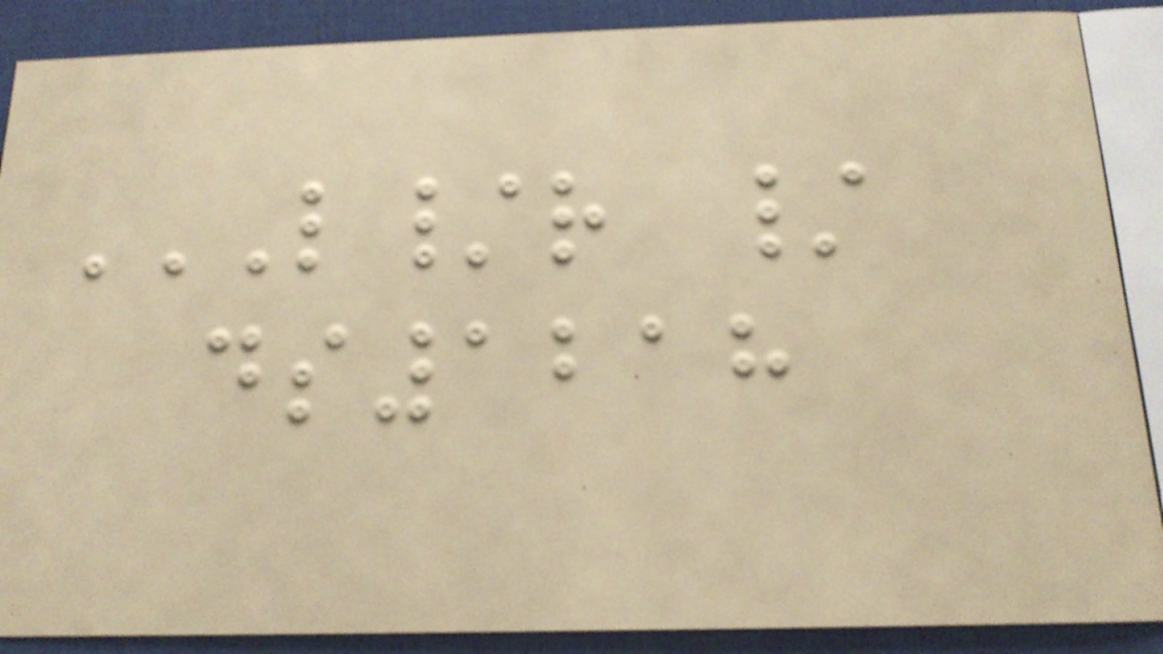L/R /
DS1218
